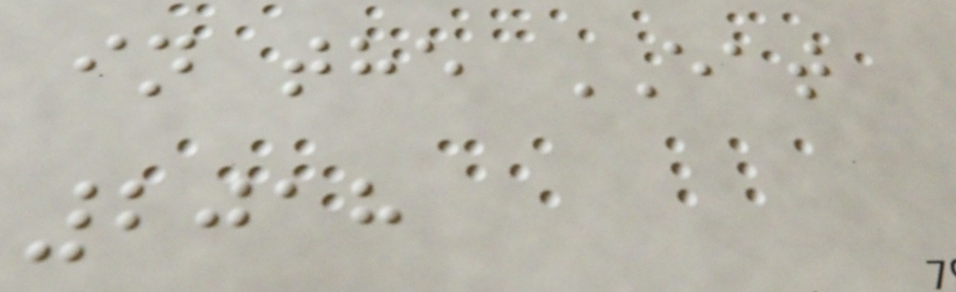in the EAT
2018
